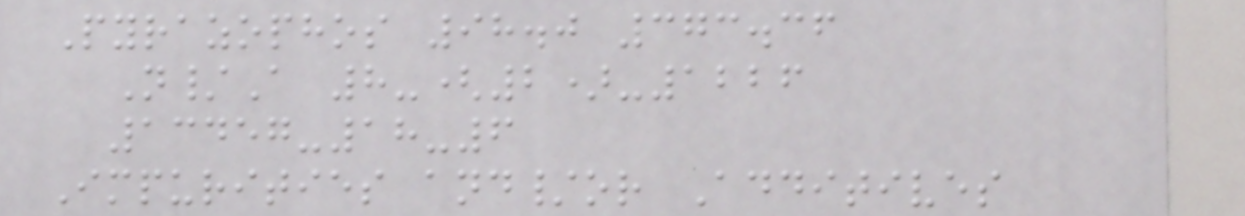Pyrazophos 98.0 373.36
N/A 8-(2)-1226
13457-18-6
Impurities and/or Additives
